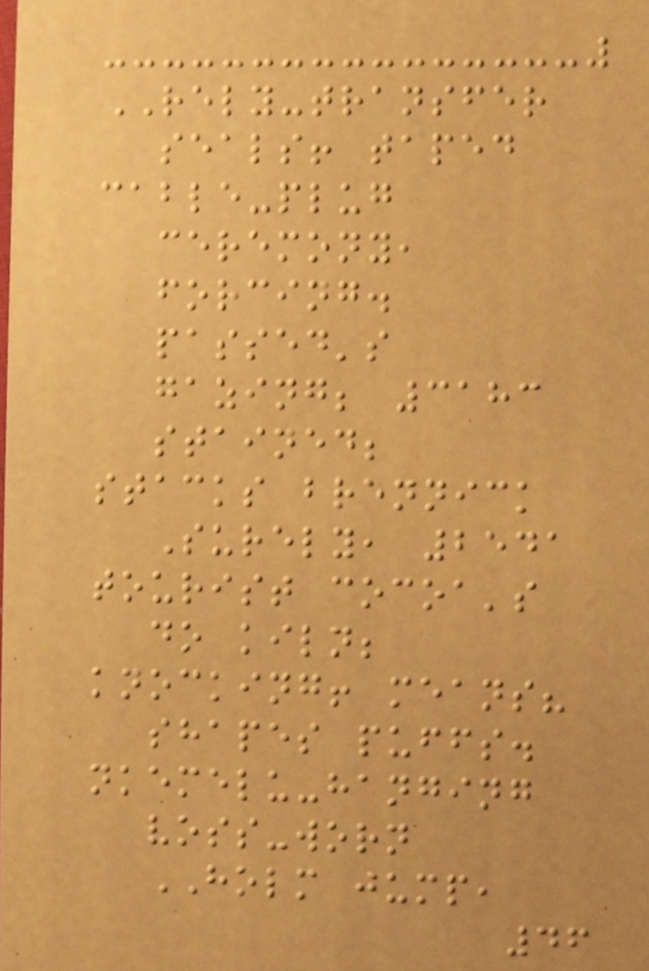RELY-transfer
seals! taped
cable-plug
ceremony,
forcing.
passed's
gazing; 3183
stained;
stacks brennick
Surely, 2541
tourist cocoa's
do kiln;
knocking! means?
shapes puffs.
nkemelu-hanging
voss-worn
HOLM jump,
46
